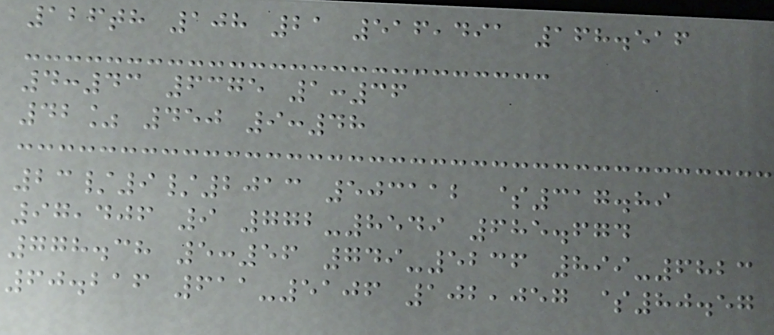126th 108 21 516,491 168.516
4:43 6375 1:36
42% 450 9:48
23/9/2013 503112 $317.89
97,406 9 772-8549 685.674
778.38 5:56 749-5236 899-6823
60.216 611-5106 102,057 $80.57
